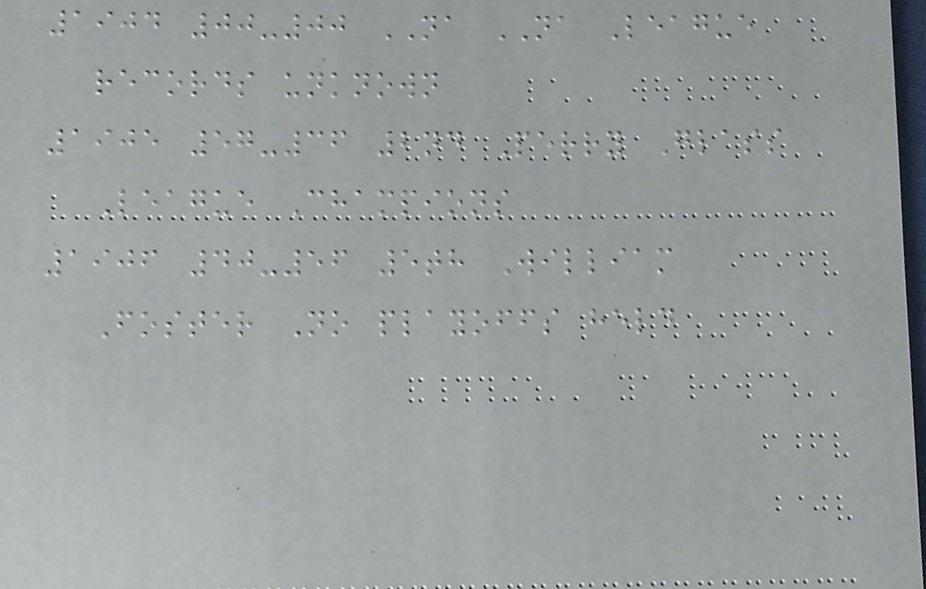1904 00-00 NA NA League
records unknown
1905 57-36 2nd Perry Glass
League Champions
1906 40-56 5th William
Foster No playoffs held
